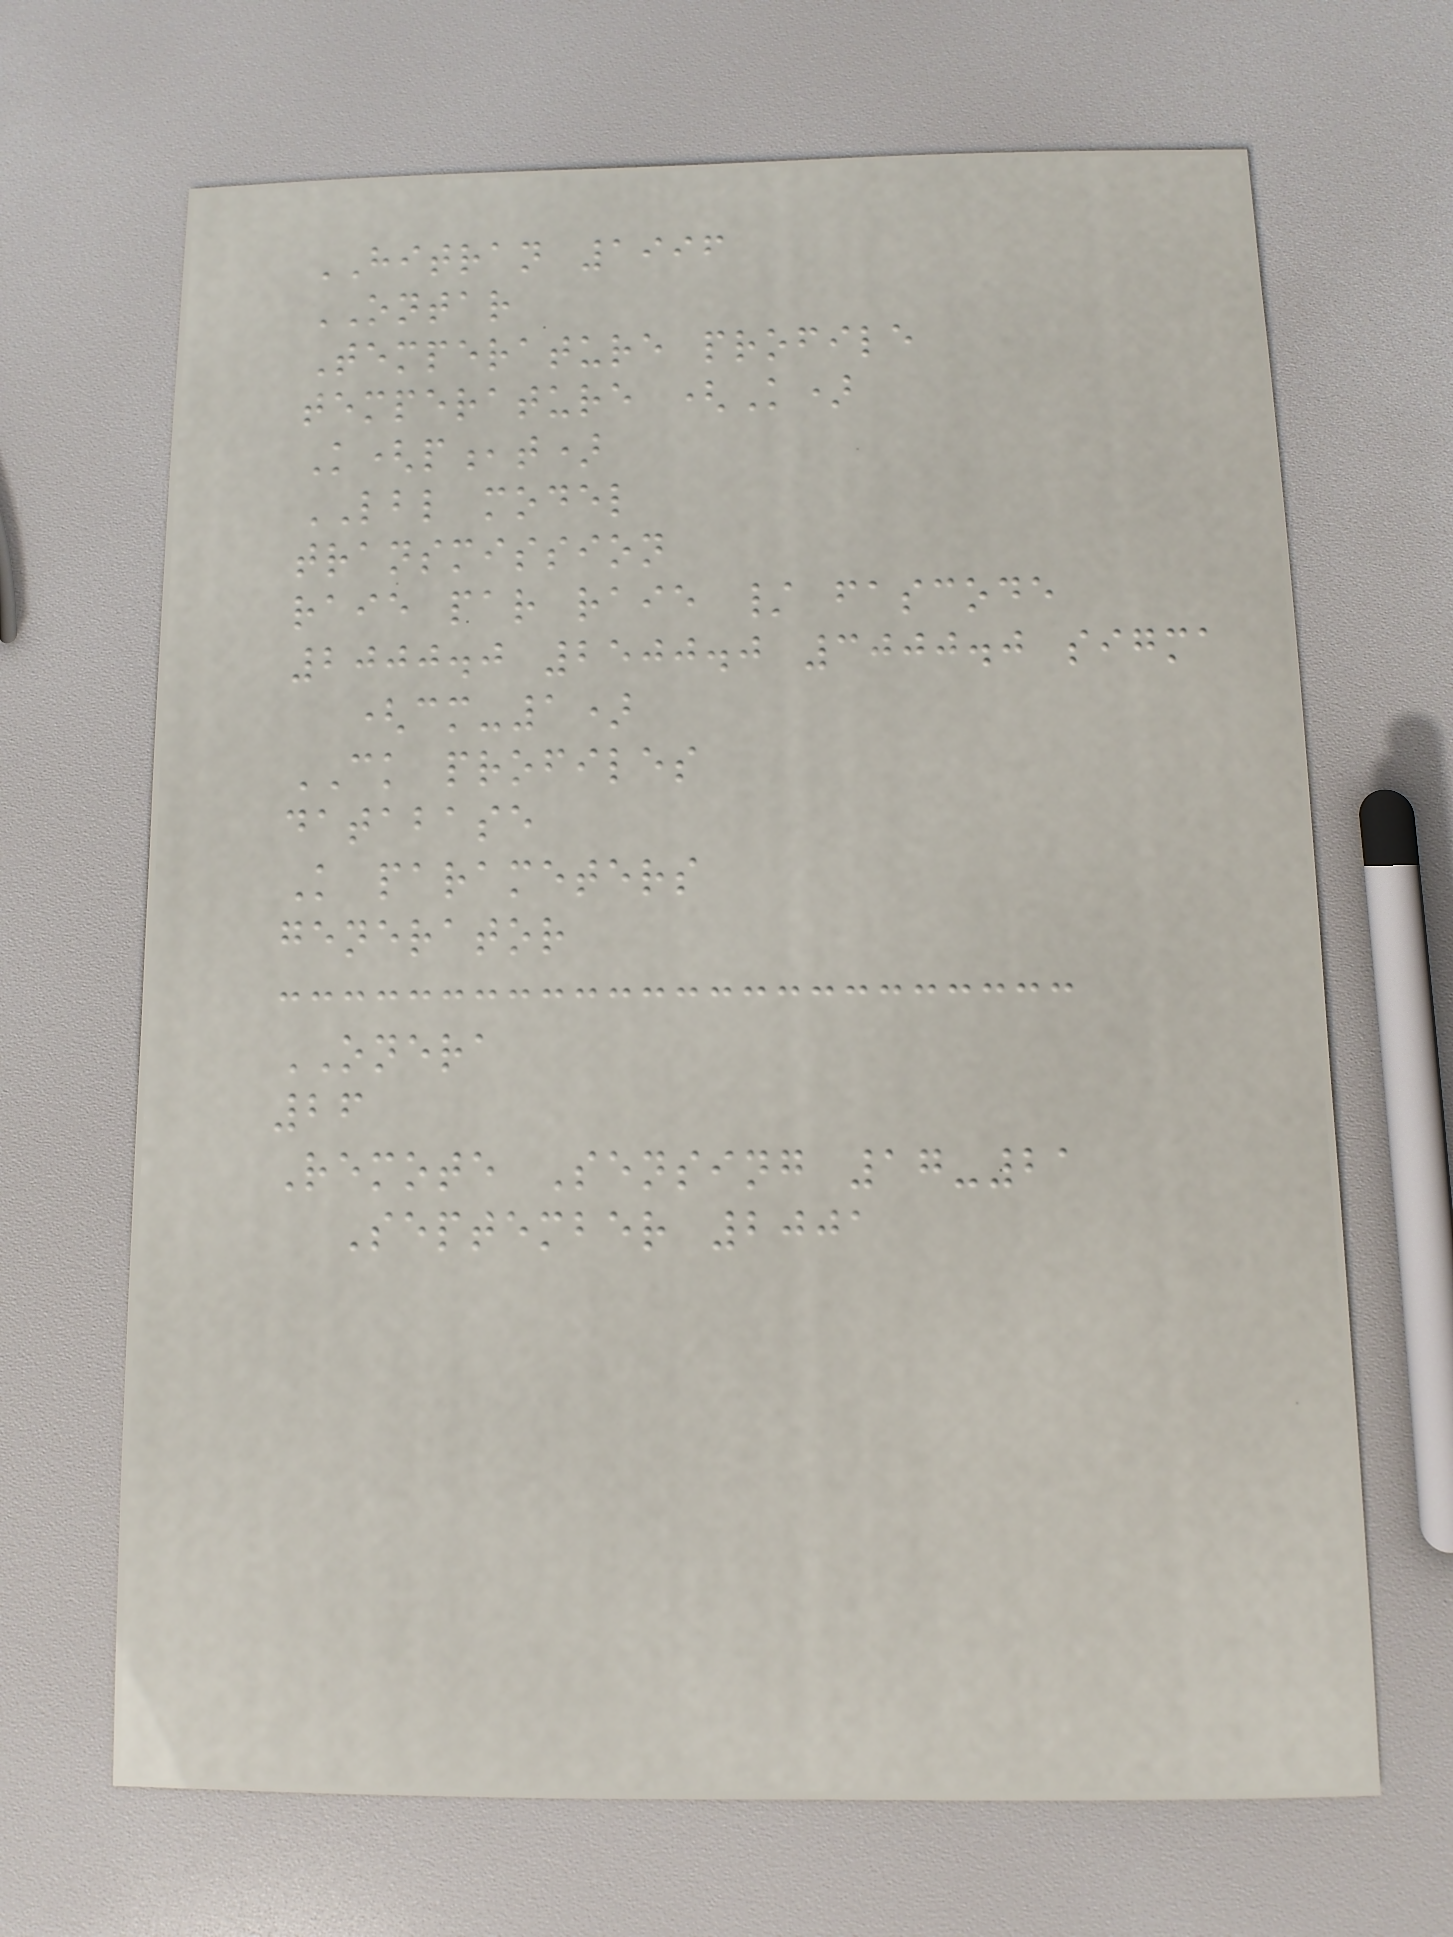HITRAN 1996
ONTAR
Temperature profile
temperature (K)
K(p,t)
LBL model
transmission
raie par raie / fascode
2000.0 2500.0 3000.0 sigma
(cm-1)
CK profiles
database
K parameters
generator
ONERA
26
Remote Sensing 17-21
September 2001
